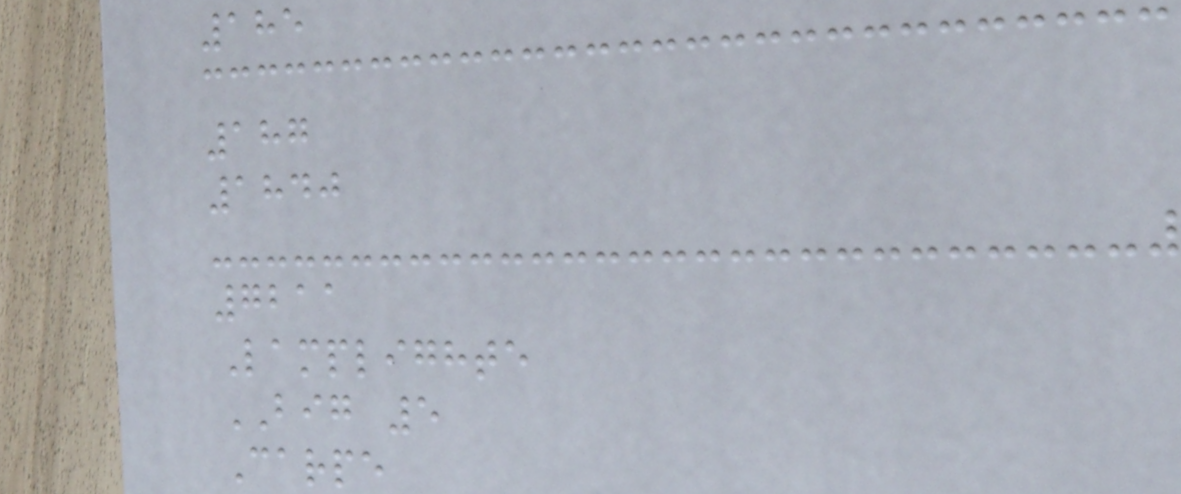185
187
1840
7211
Lamplighte
BIG 5
Carpe
